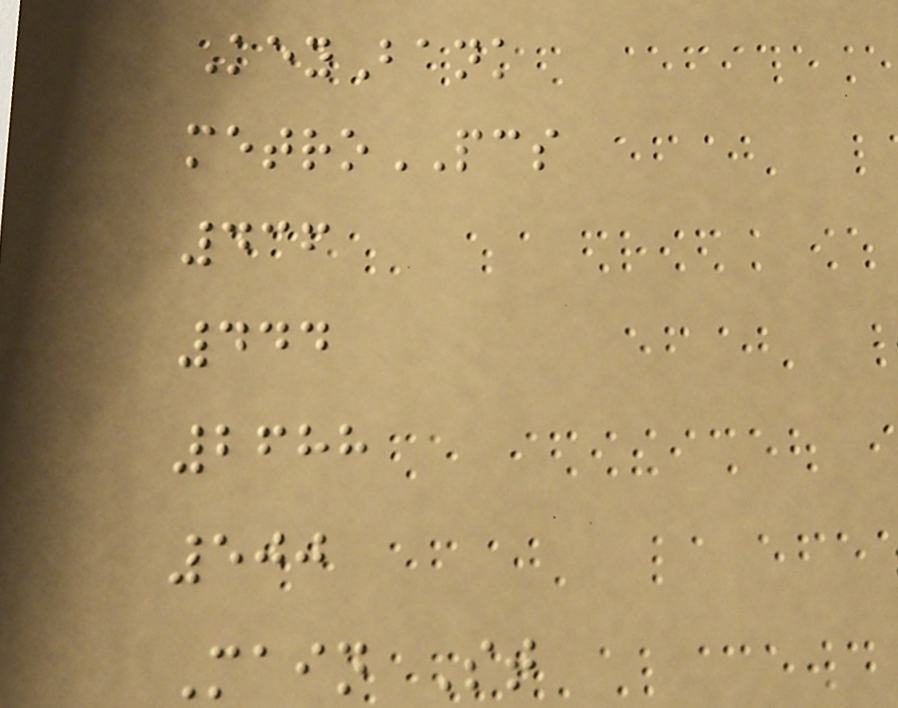KeyBank
metroPCS
436
444
2688
500
Main St
